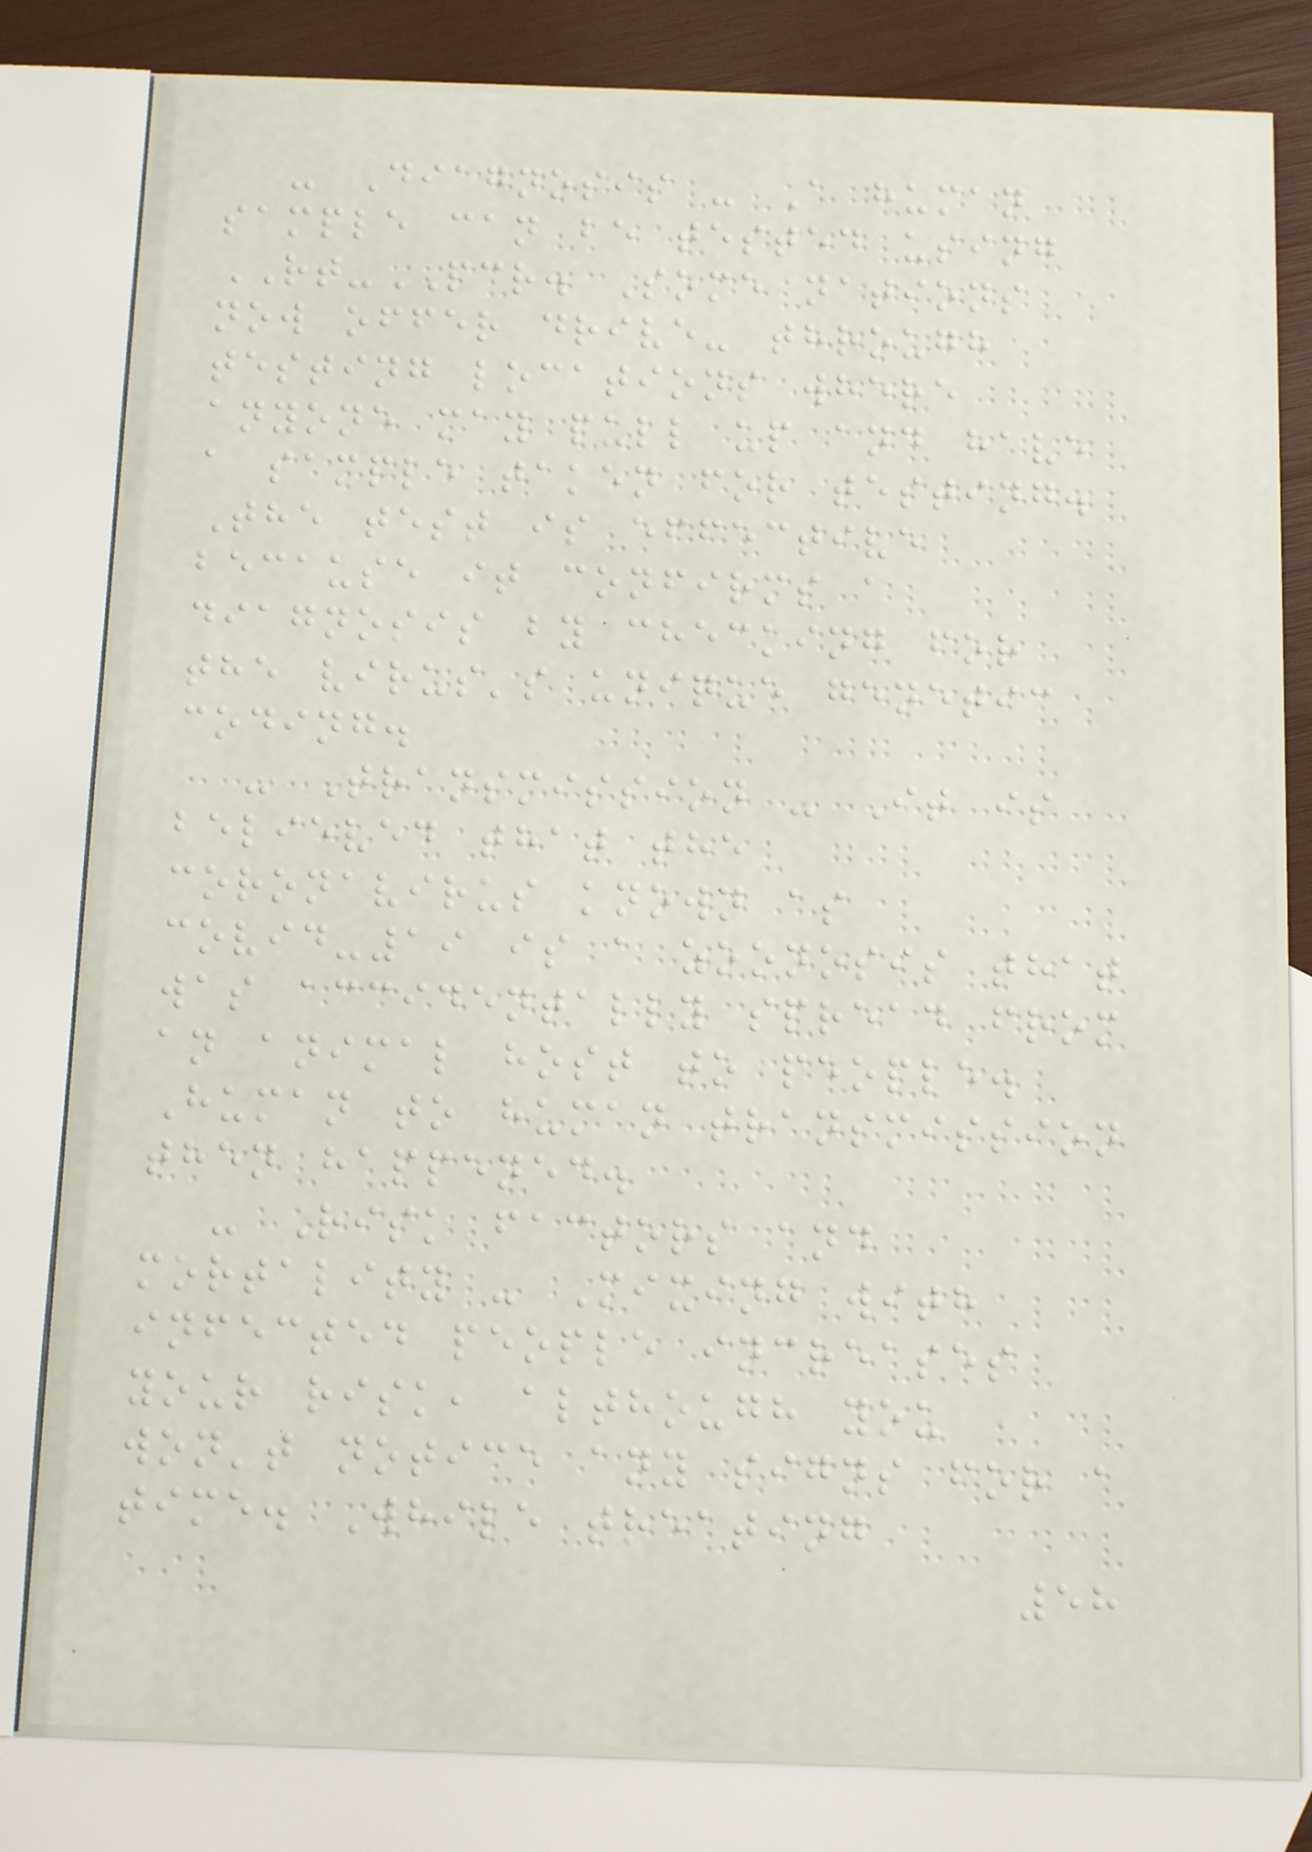- Diagnosis - A human
sample can be tested using
RT-PCR. Some nations
now offer drive- through
testing locations where
anyone may pull up and have
a sample taken for testing.
The test is effective
because it confirms a
diagnosis by checking for
the virus's unique genetic
coding.
- Transmission - It is
believed that the
coronavirus known as
covid-19 is a zoonosis that
was accidentally spread from
an animal host to people.
Human to human transmission
then happened.
- Risk factors and
mortality - Mixing with
infected people increases
your risk, although you
won't notice any signs for a
time. While treating
58
